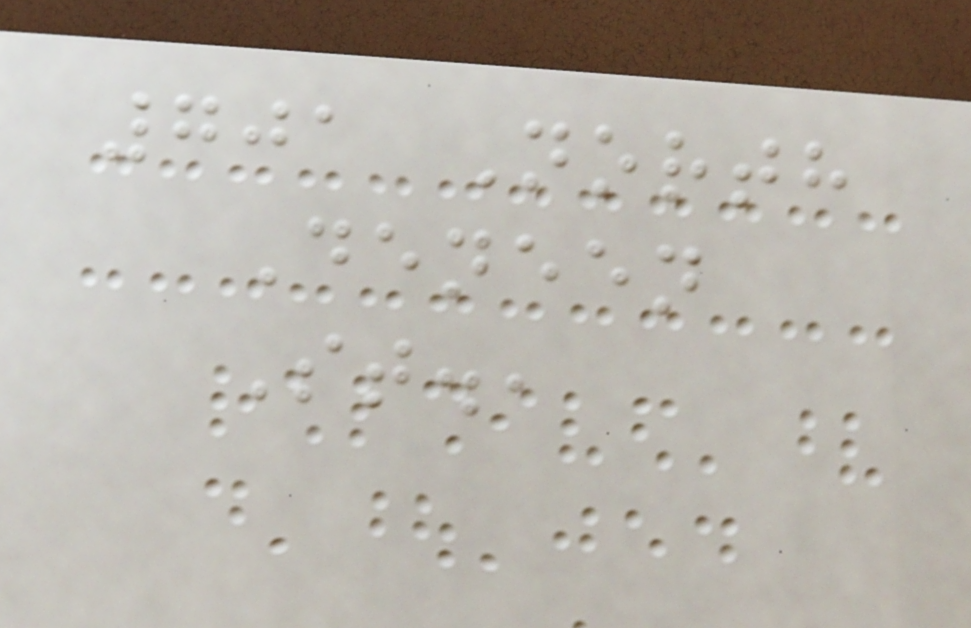701 North
Deneen
St.,
